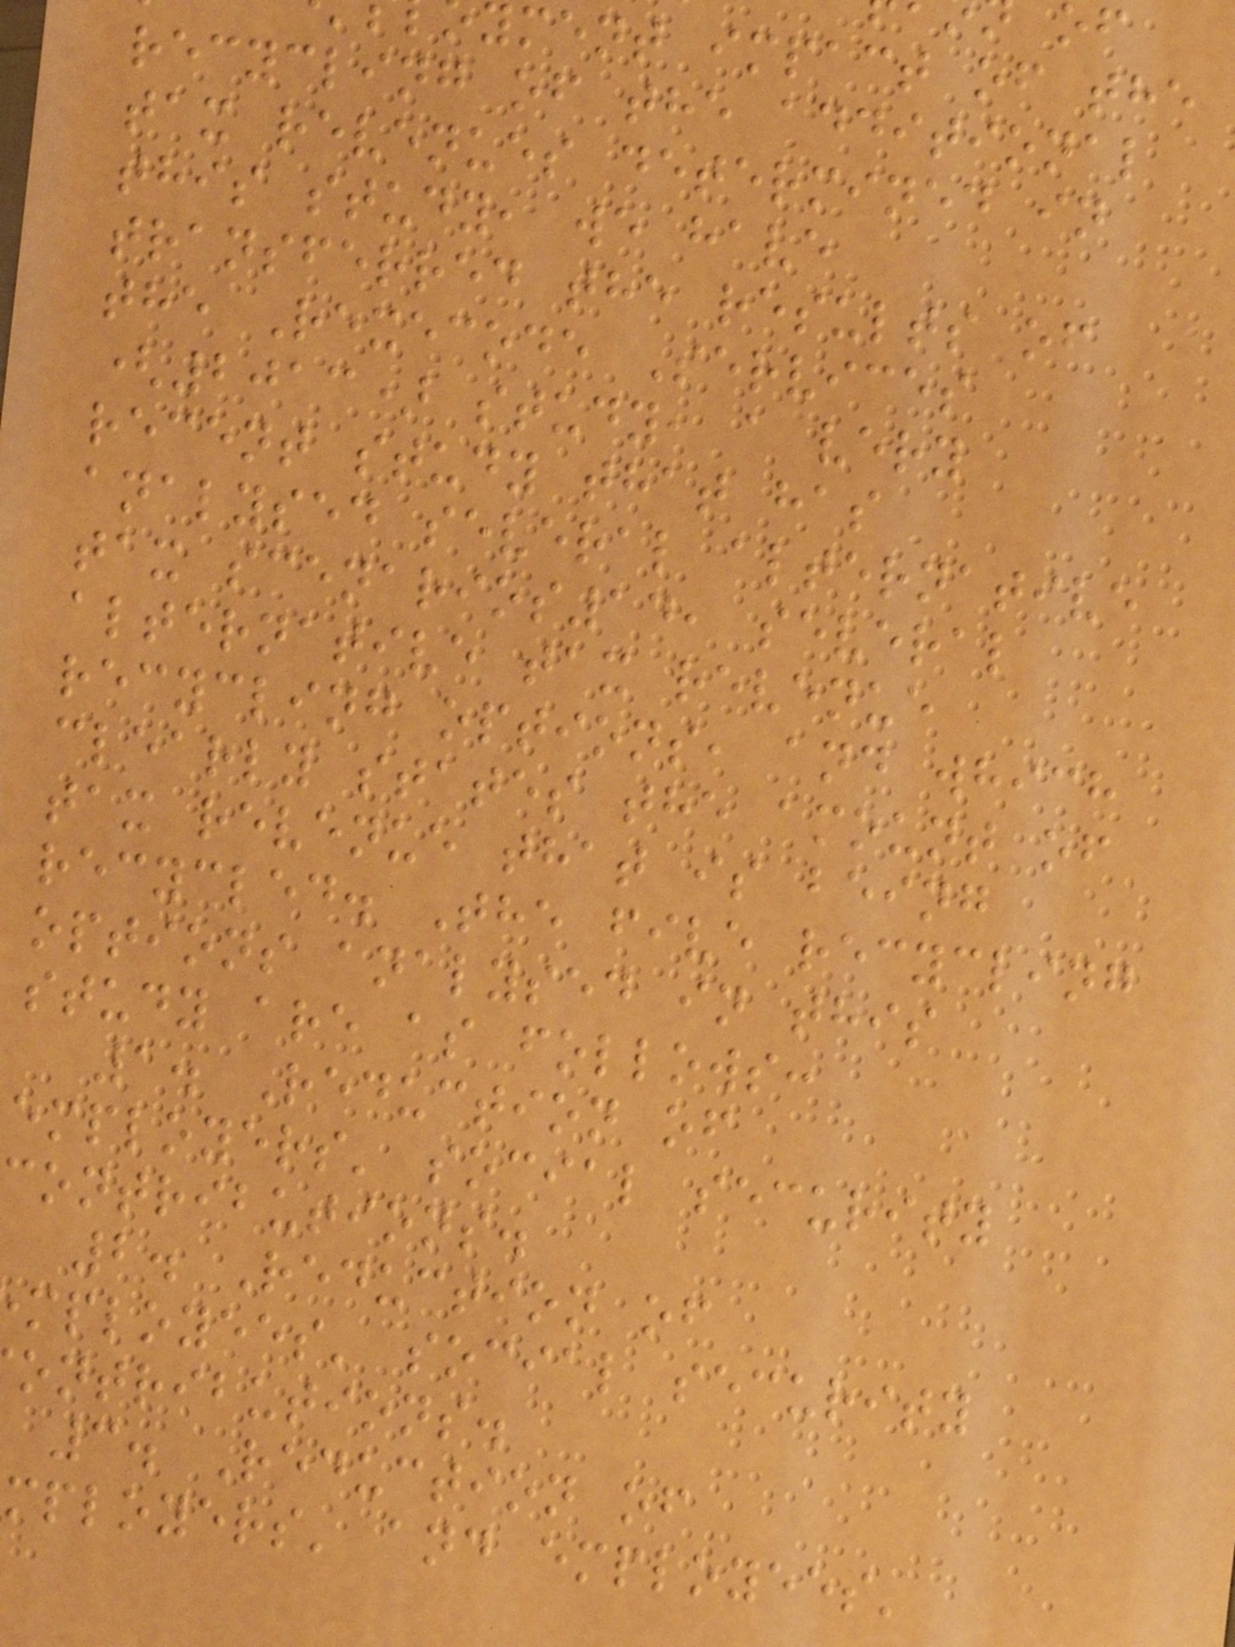ment impact of the
recycling of the additional
tax revenues determined in
this study, we have
transferred the results of
the Rexecode Services
(2013) study, a very
recent study that has
analysed several alternative
tax scenarios14, several
alternative tax revenue
recycling options, and which
clearly states the amount of
tax revenue that is being
recycled. The five recycling
options analysed in this
study are as follows:
1. Reduction of
employers' social security
contributions.
2. Reduction of
mployees' social security
ontributions.
3. Reduction of
mployers' and employees'
